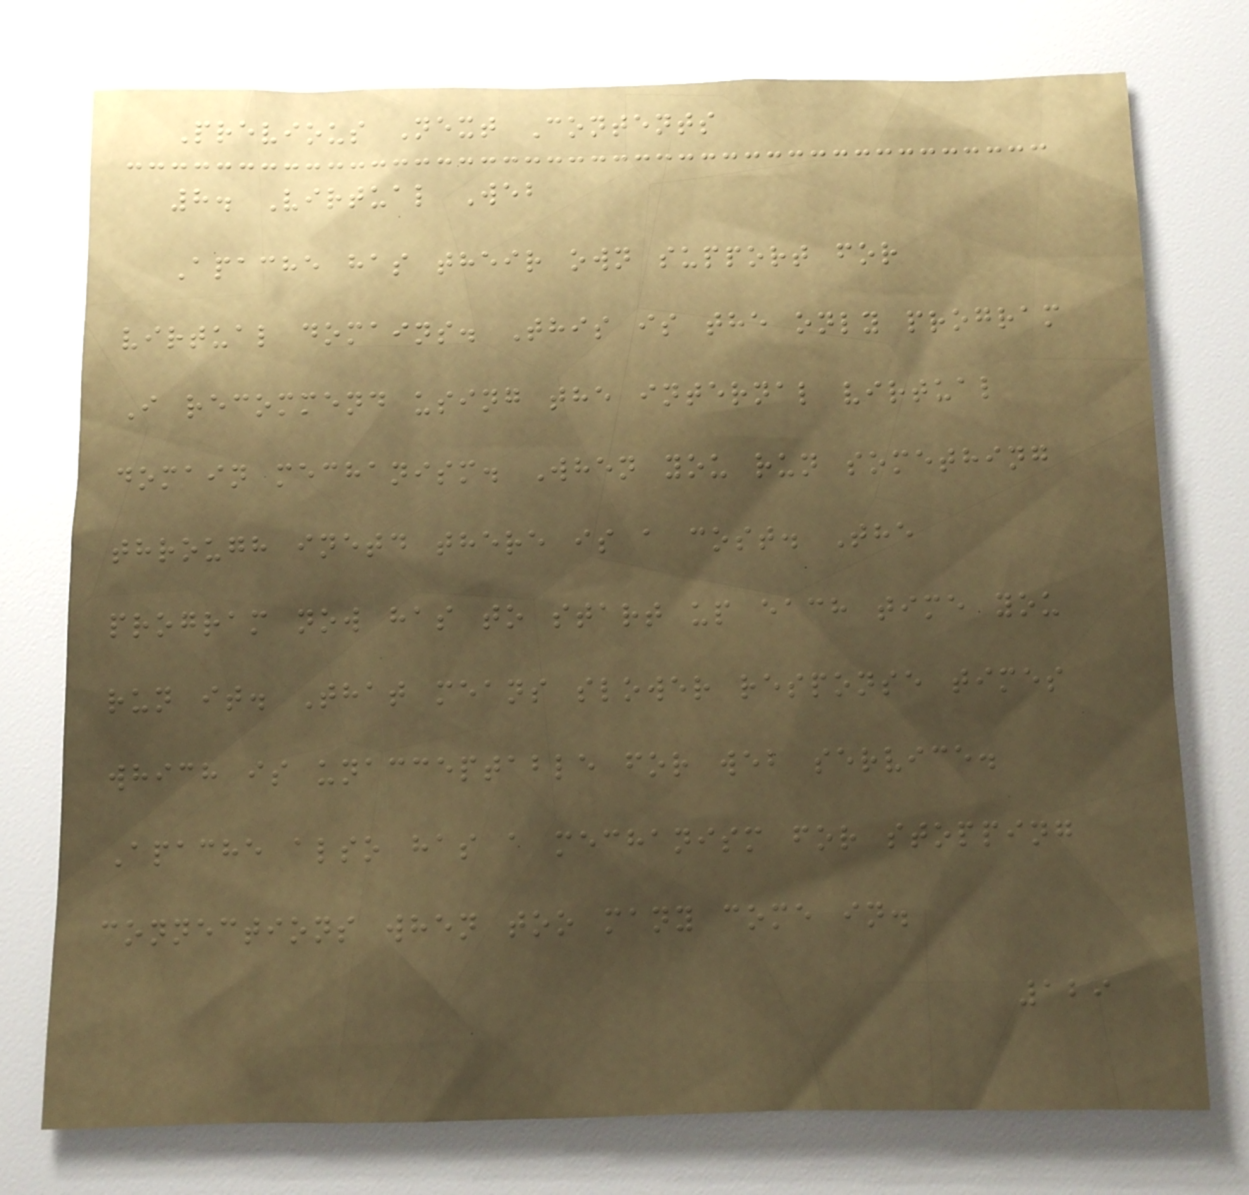Previous Next Contents
8. Virtual Web
Apache has their own support for
virtual domains. This is the only program
I recommend using the internal virtual
domain mechanism. When you run something
through inetd there is a cost. The
program now has to start up each time you
run it. That means slower response times
which is unacceptable for web service.
Apache also has a mechanism for stopping
connections when too many come in.
129
